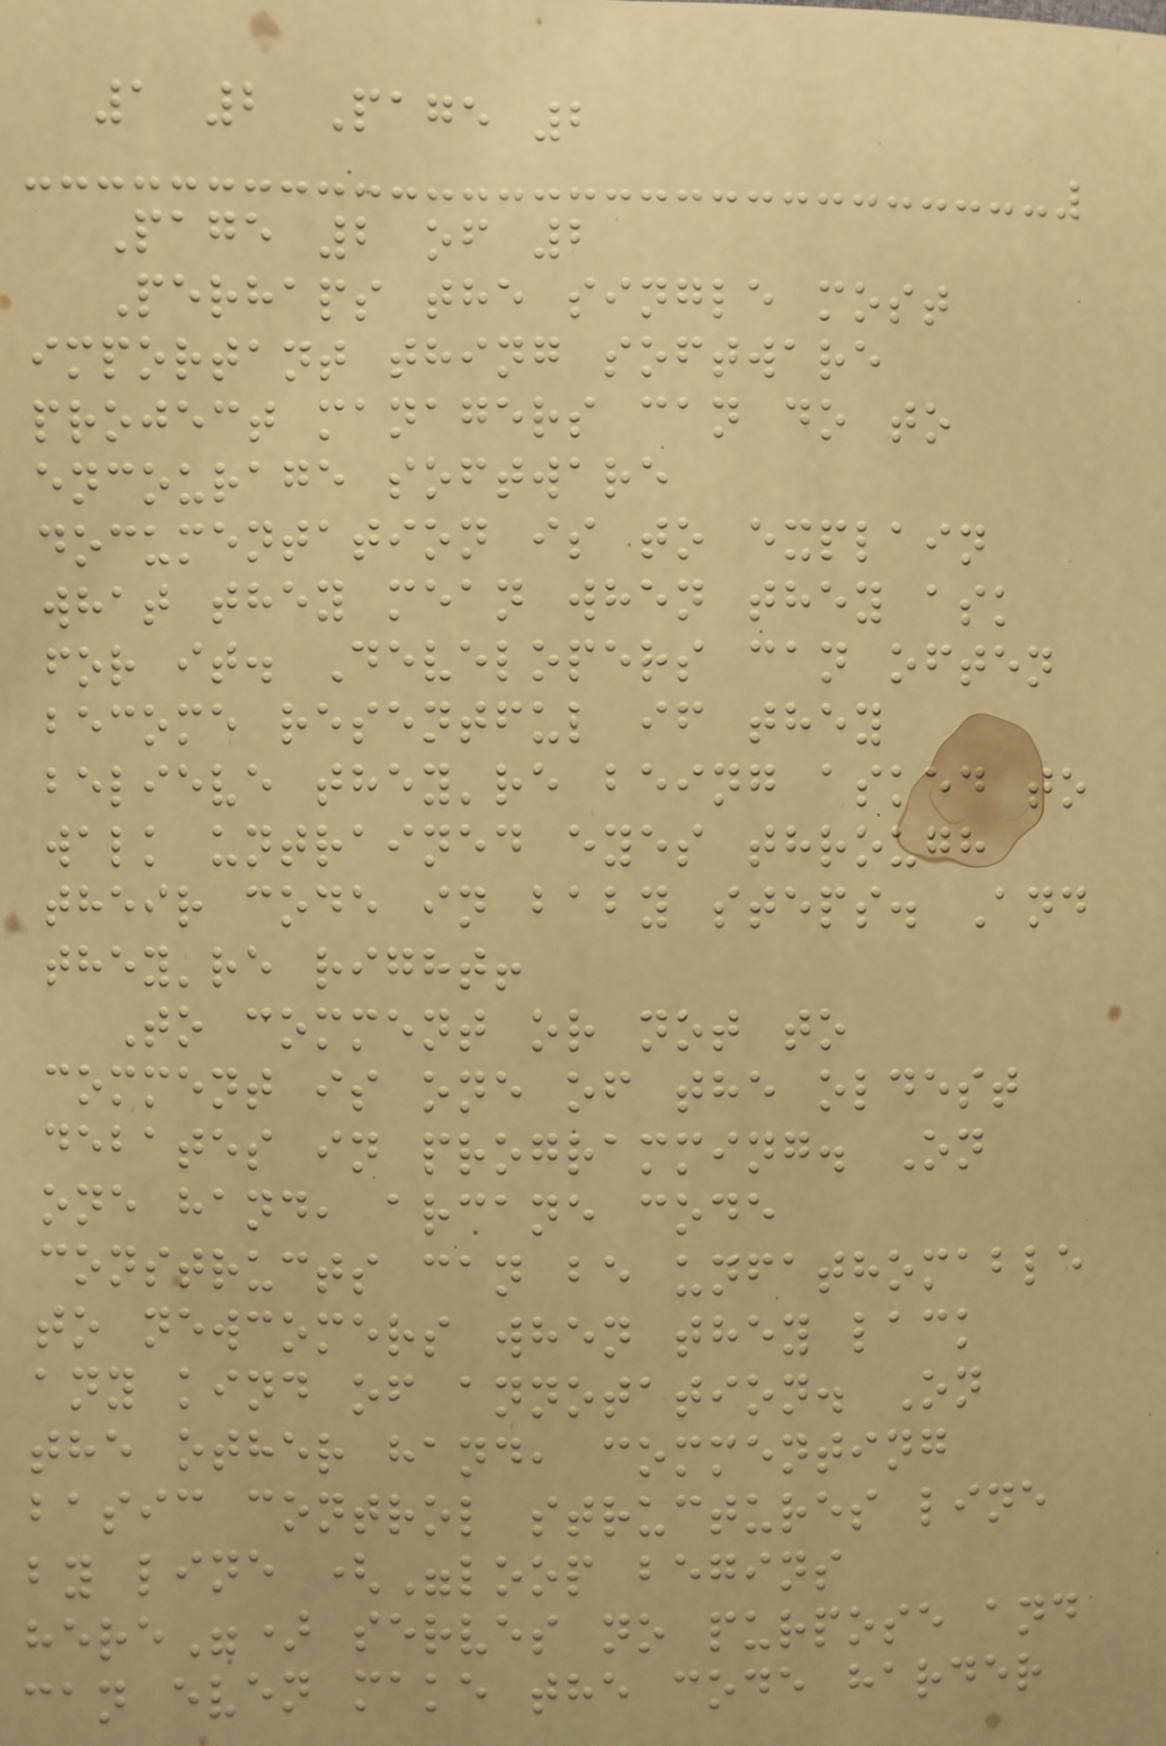1 2 Page 2
Page 2 of 2
Perhaps the single most
important thing software
project managers can do to
encourage software
documentation is to explain
what they mean when they ask
for it. Developers can often
become resentful if they
believe they're being asked to
walk untrained eyes through
their code in baby steps. And
they're right!
To comment or not to
comment is one of the oldest
debates in programming. On
one hand, arcane code
constructs can be unfathomable
to newcomers when they lack
any kind of annotation. On
the other hand, commenting
basic control structures line
by line ("loop begins
here") serves no purpose and
can even make the code harder
